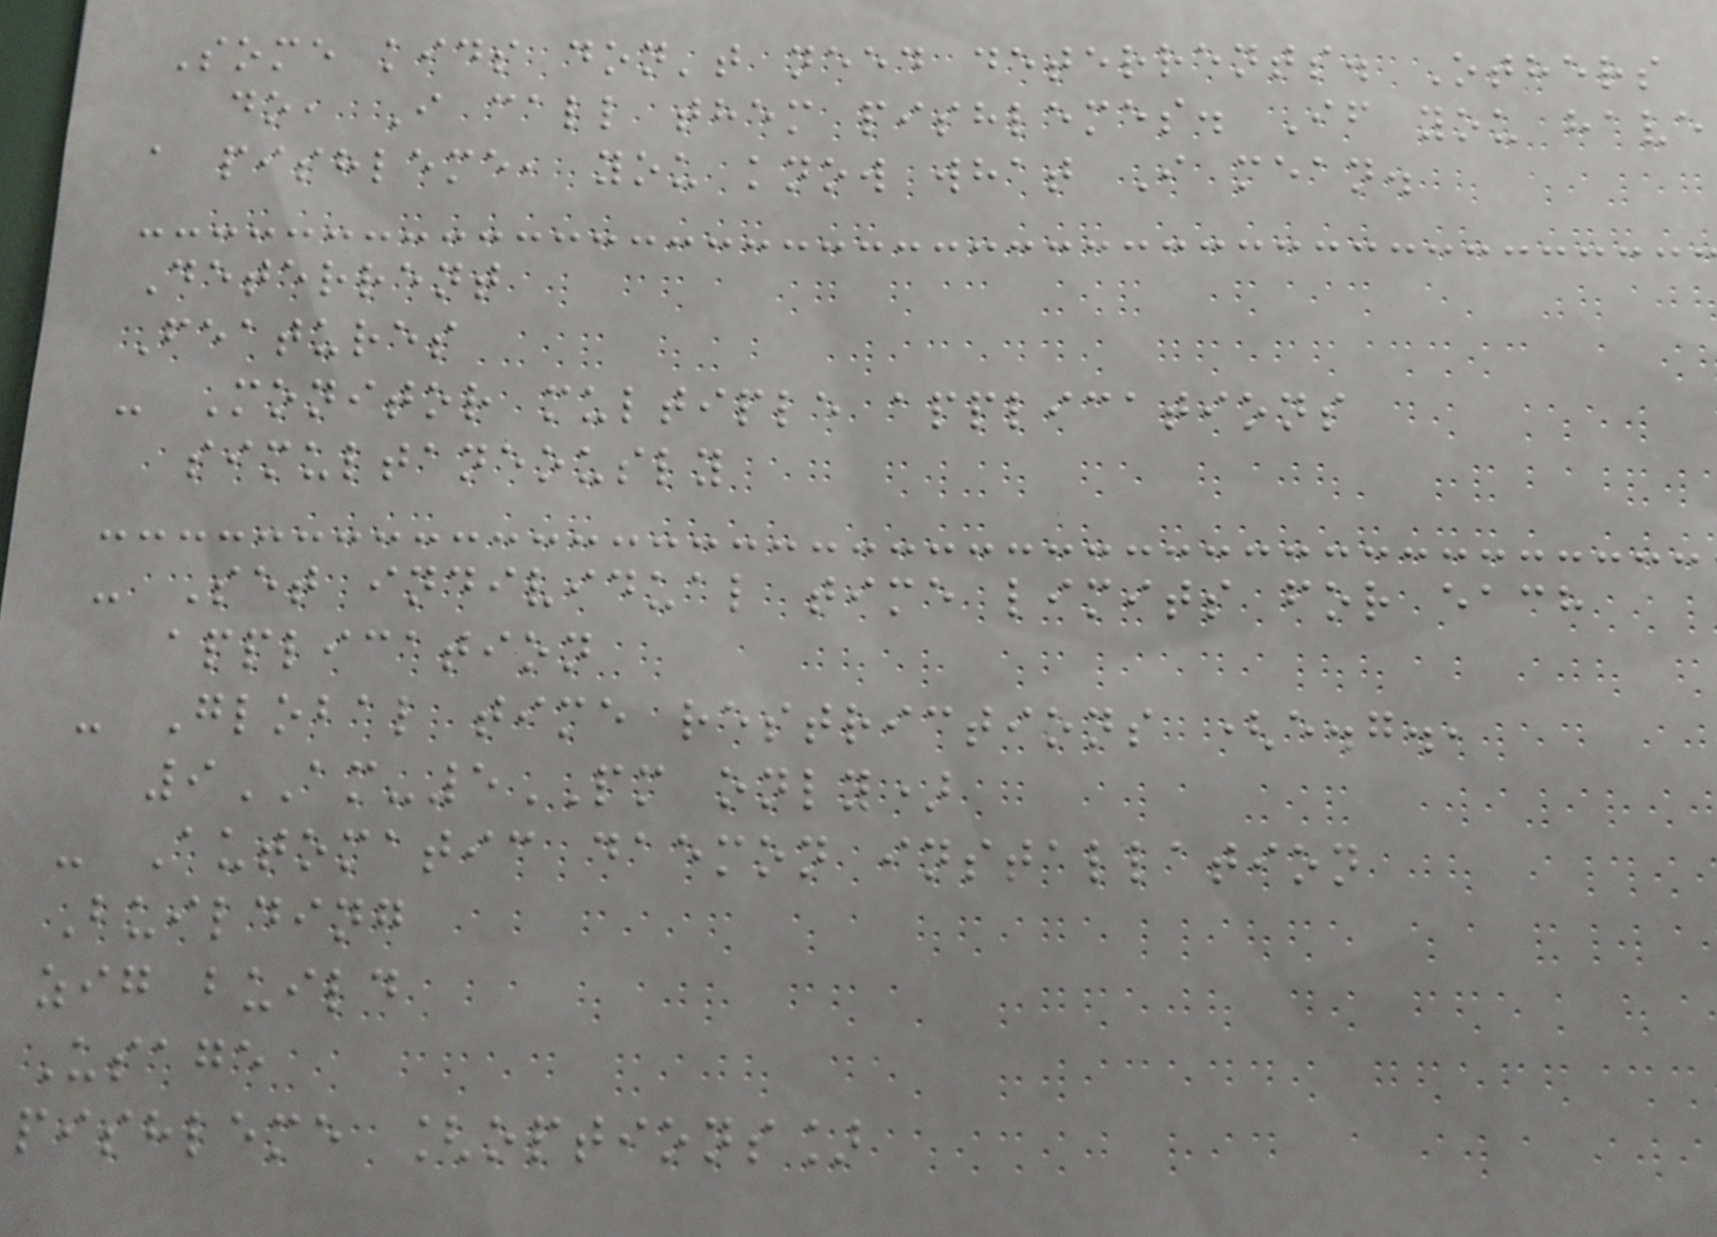Some kids don't need deterrents. Others
do, I call them pishlemes. If you have
a pishleme, you know what I mean.
Deterrent
Features
- Monitor multiple applications
simultaneously
- Set individual time limits for each
application
- Global time restrictions (e.g.,
9AM-5PM only)
- Automatic daemon installation
Building
zig build
Usage
pishleme [options]
